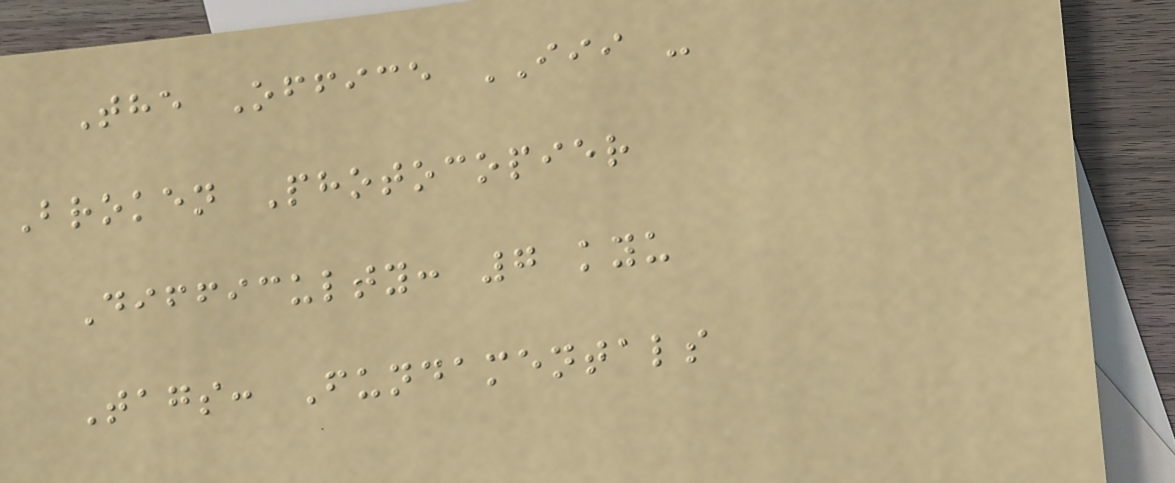The Office III -
Broken Photocopier
Difficulty: 7 kyu
Tags: Fundamentals
